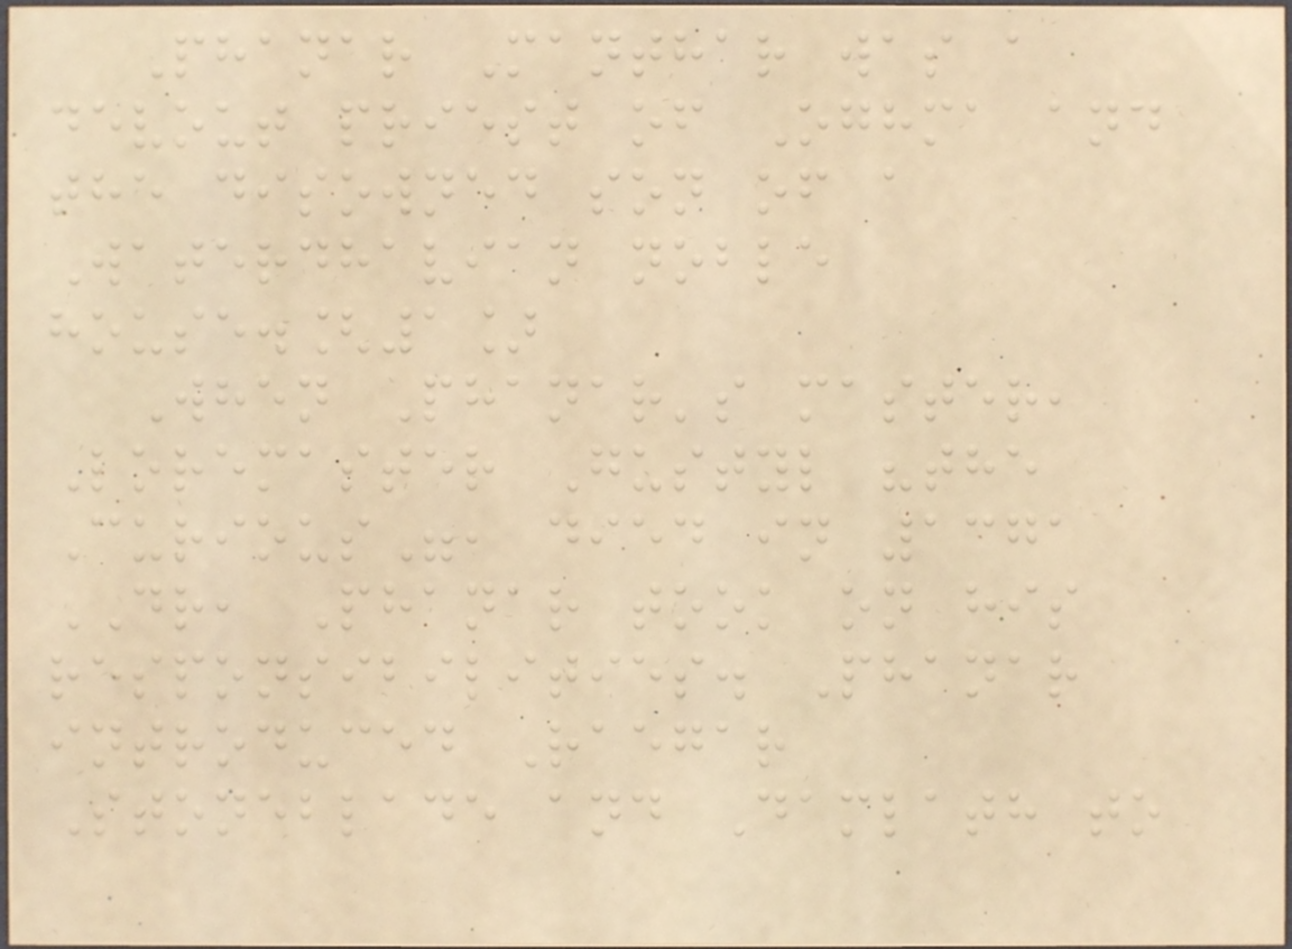Phanar Manthar was a
devout priest of Oghma and
the disowned son of a
Waterdhavian noble
house.[1]
When Phanar's master,
Loremaster Gustyl "the
Curious", died in 1371
DR, Phanar took on his
responsibilities. Phanar
introduced Raegar
Stoneblade and Damlath to
